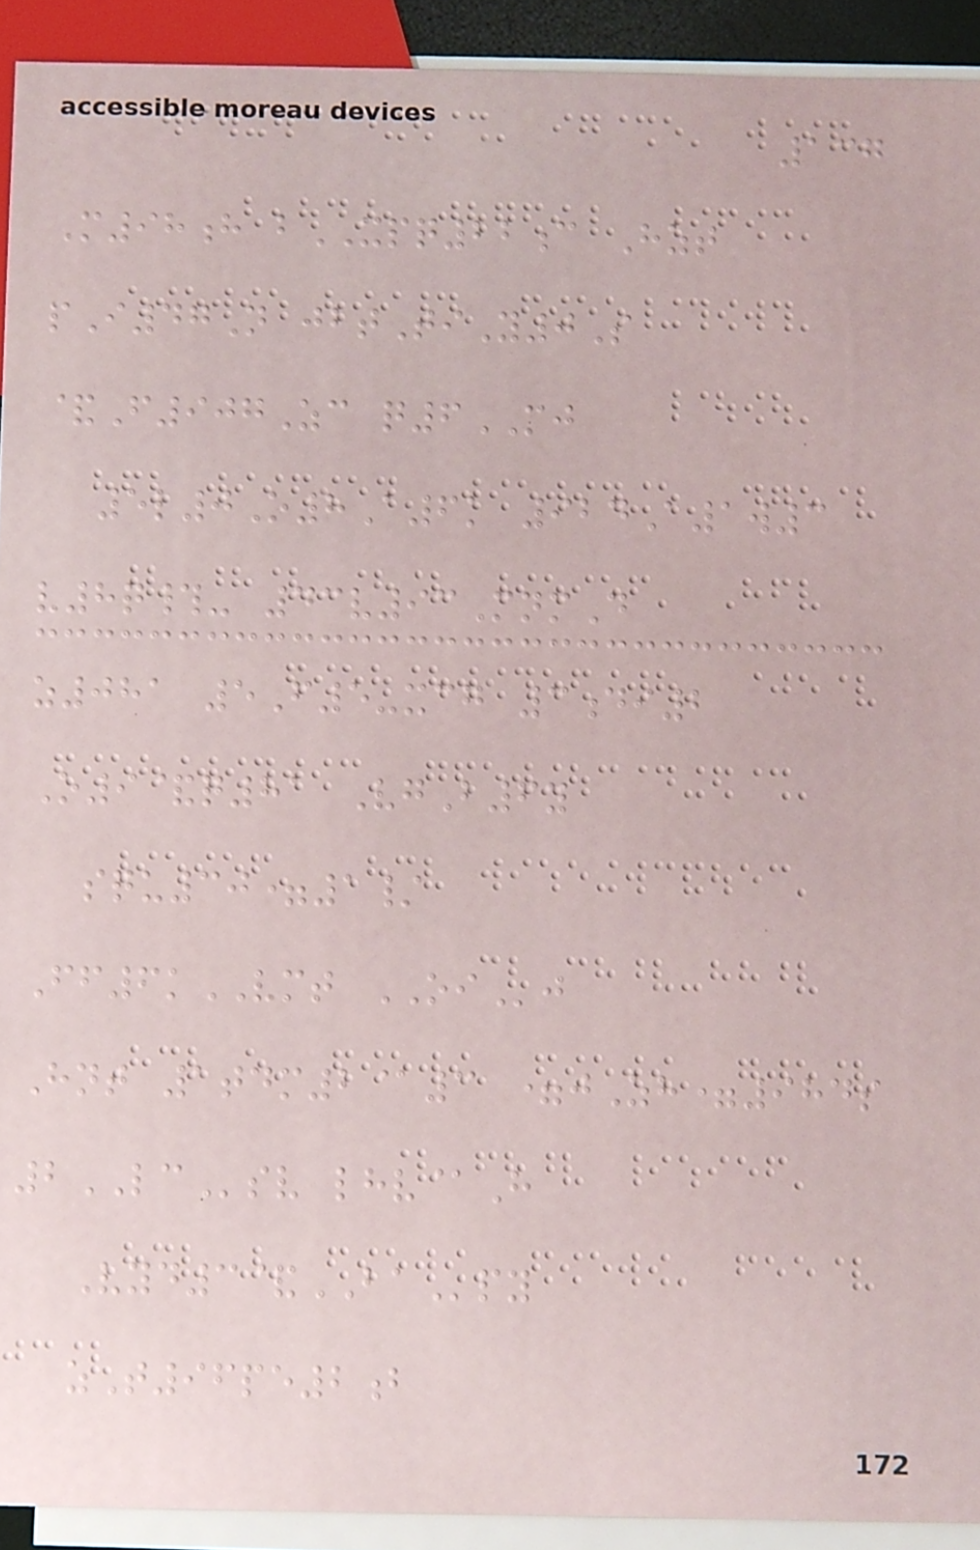137
M98h bXPQ22c Hzt
pI47N jbtTiY0S
&F907Zc q6MJ
5l0O8A6k 924A1w3
v8q#- 43v93MnmD
z081 5F5-xcg 3di2
O9&q81 VgB6y
squ30=1/
Ff6kVMT OIj
Hnt 1tdm2@3 =jZh=984s
2LCsv lhv@H
Vyd3&BApy
zT96pe2b
